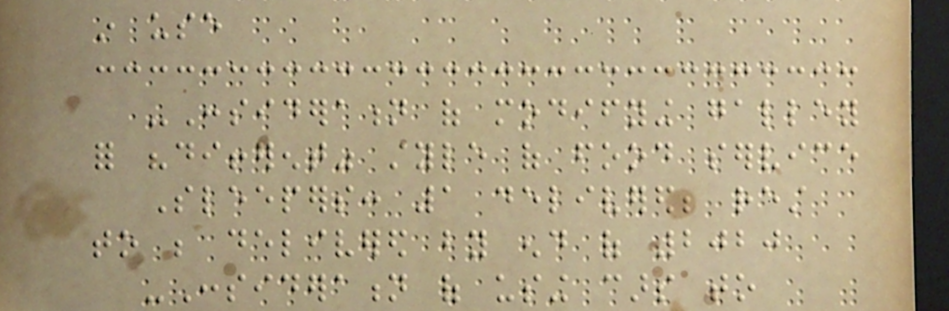in use
-Consideration of modifying galley
for "different" style of food service
Sleepers: 1 delivered; rest
to be delivered by end of 2020
-Consideration of using cars to
